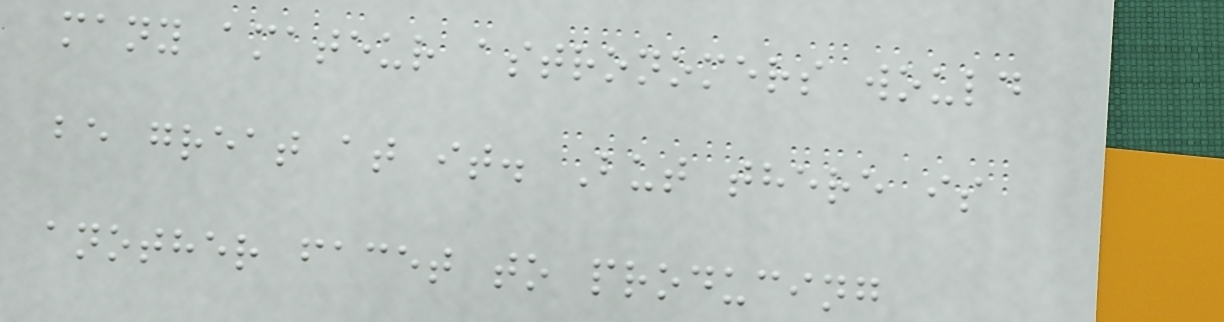many amateur astronomers would
be great at it. But there is
another facet to producing
